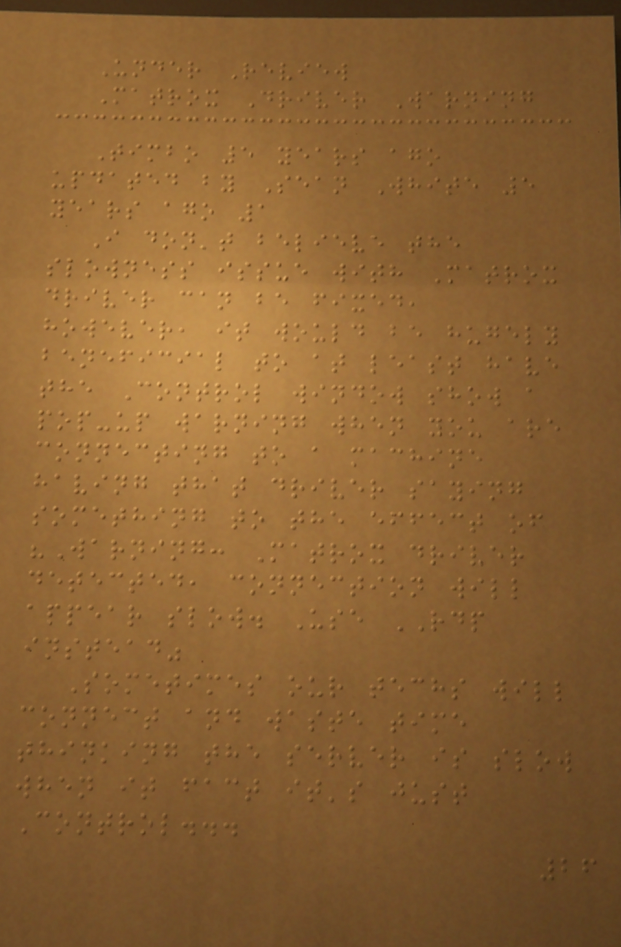Under Review
Matrox Driver Warning
Timbo 5 years ago
updated by Sean White 5
years ago 1
I don't believe the
slowness issue with Matrox
driver can be fixed,
however, it would be hugely
beneficial to at least have
the Control window show a
pop-up warning when you are
connecting to a machine
having that driver saying
something to the effect of
"Warning: Matrox driver
detected, connection will
appear slow. Use RDP
instead"
Sometimes our techs will
connect and waste time
thinking the server is slow
when it fact it's just
Control...
26
